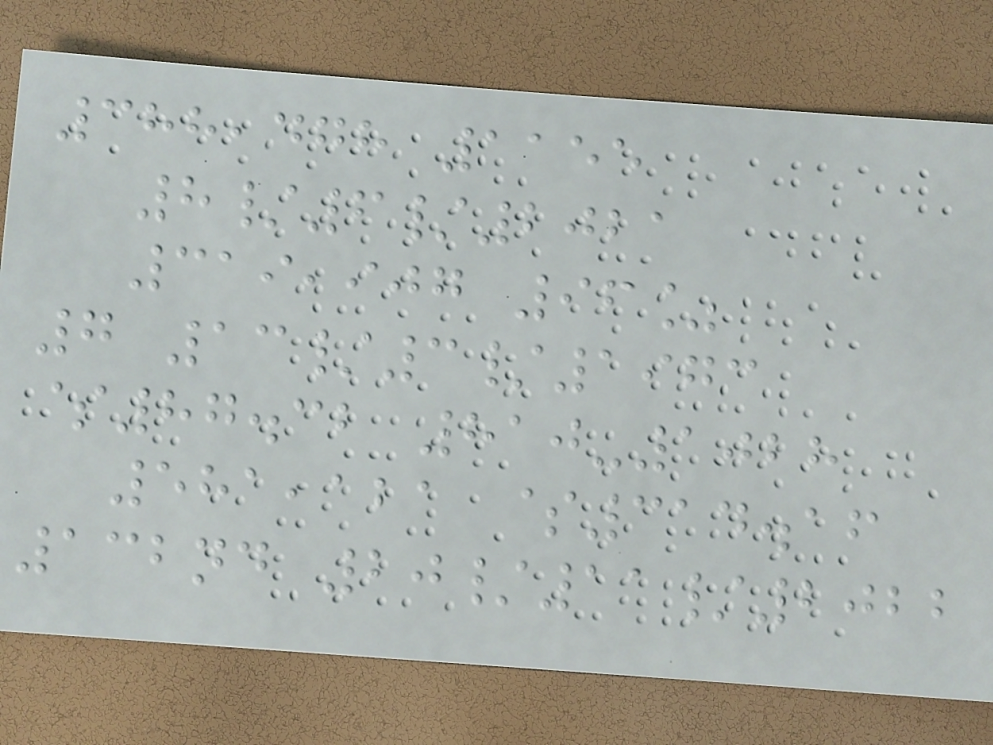388,478 1155
8/6/2021
319,907 96%
7 13/3/1973
$87.32 810-1028
581,121 $314.16
132nd 20/11/2022
